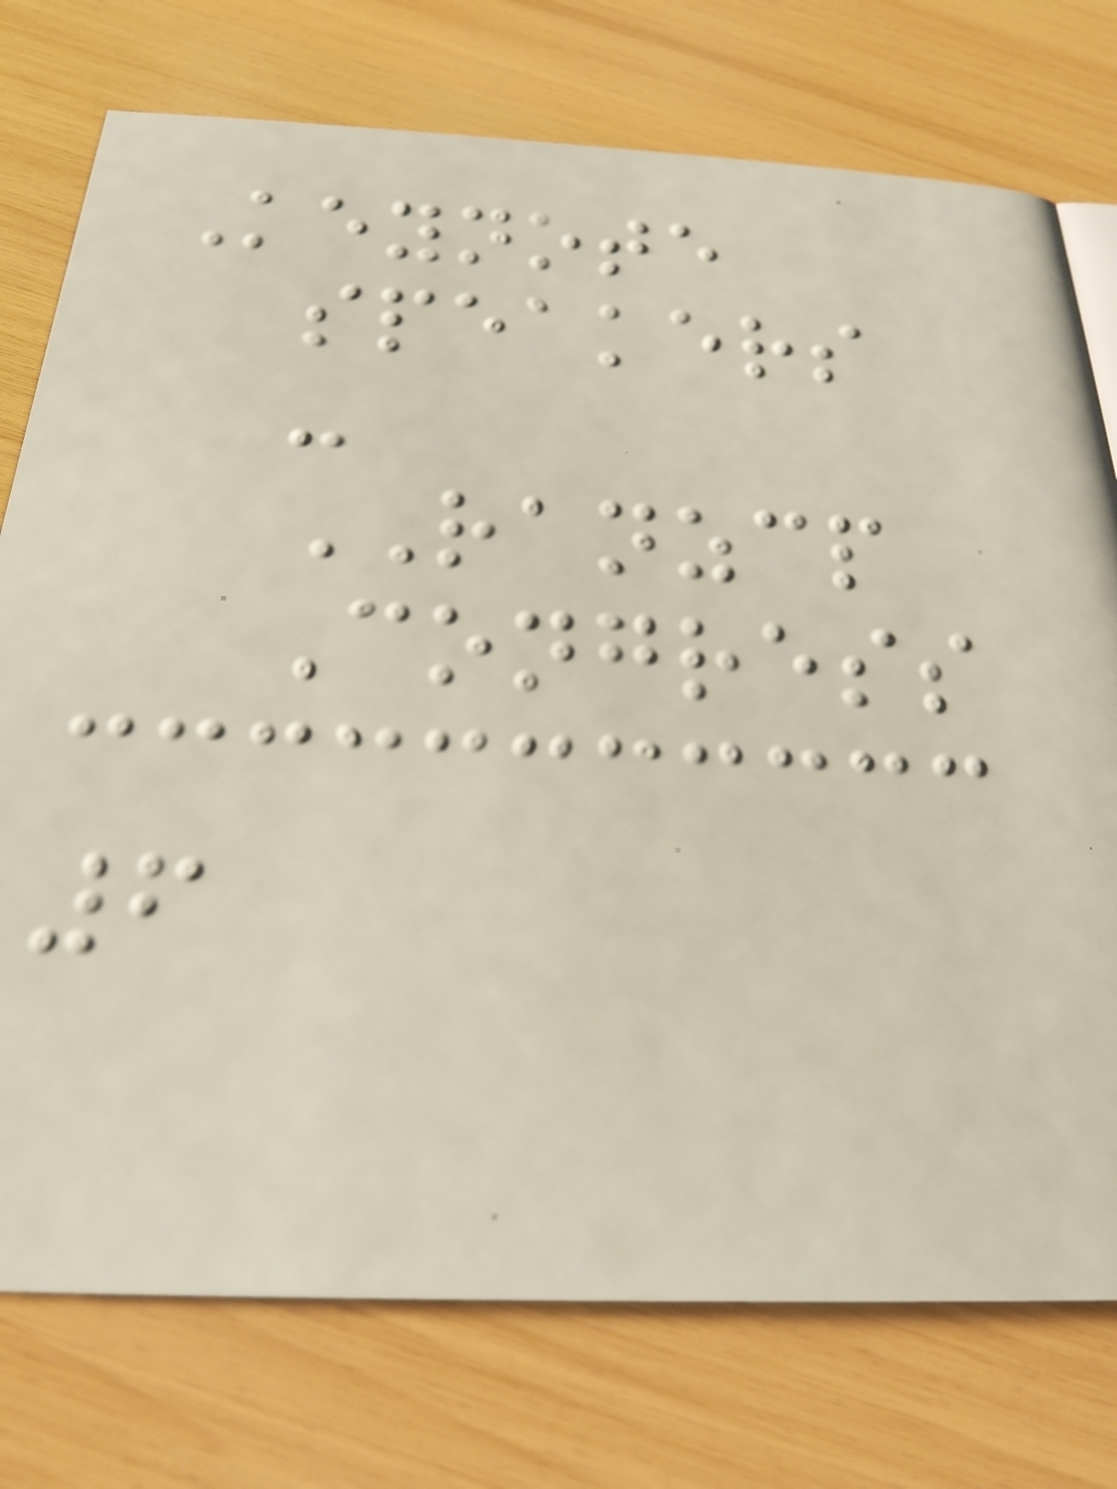Keynote
speakers
-
RANZCP
Congress
6
